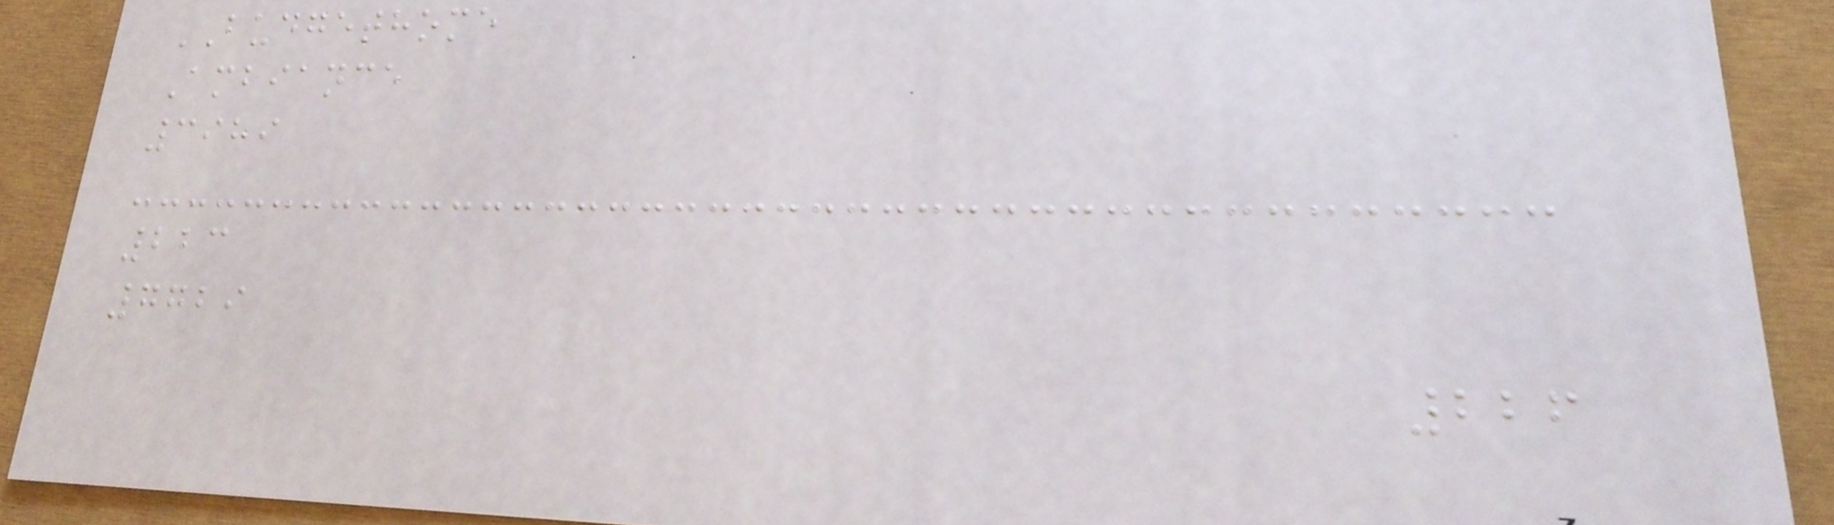BUDGETHOME
Ambiance
3989
223
7729
226
